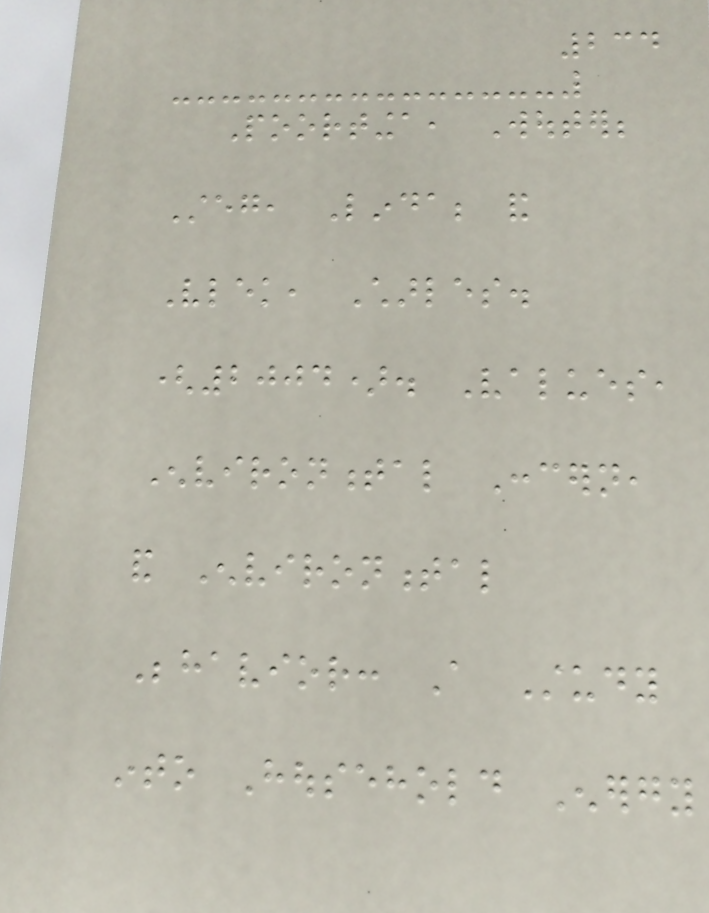234
Poortinga, Wouter;
Steg, Linda; and
Vlek, Charles.
(2004). Values,
Environmental Concern,
and Environmental
Behavior: A Study
into Household Energy
